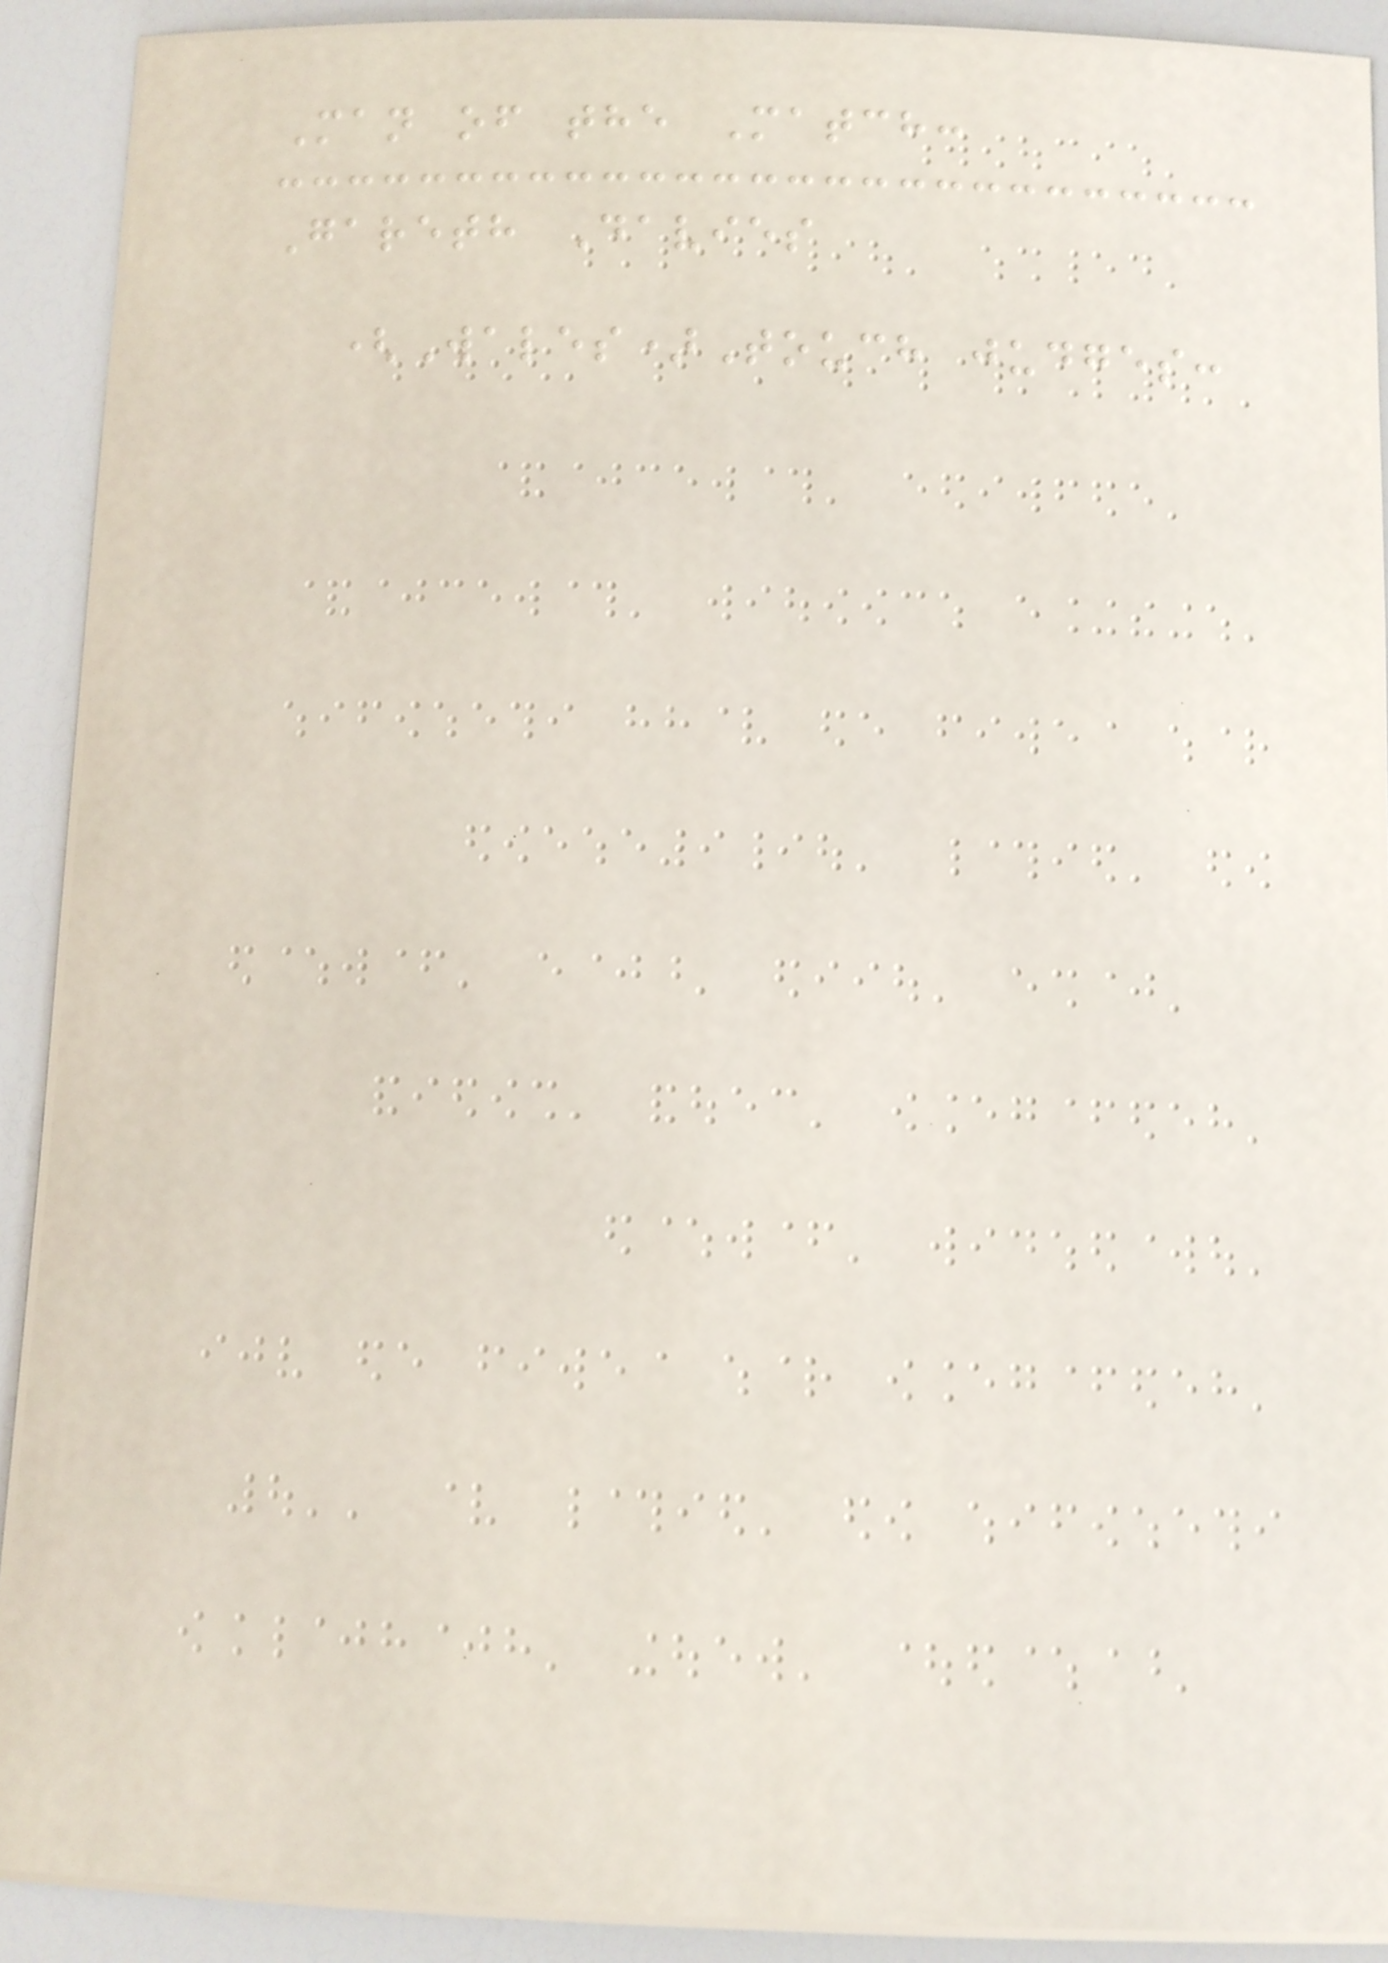Man of the Match:
Gareth Davies
(Wales)Touch judges:
